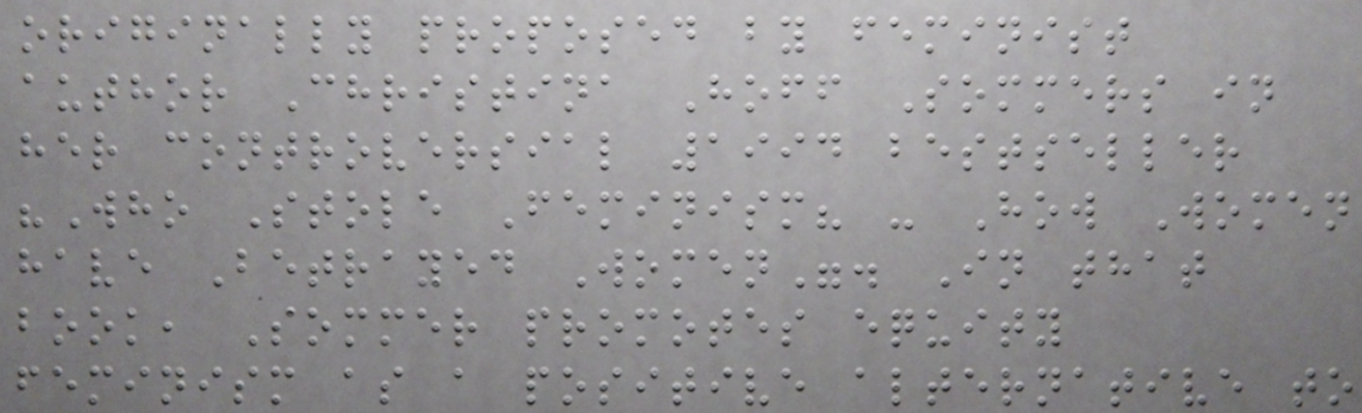originally proposed by feminist
author Christina Hoff Sommers in
her controversial 1994 bestseller
"Who Stole Feminism? - How Women
have Betrayed Women". In that
book, Sommer promotes equity
feminism as a positive alternative to
